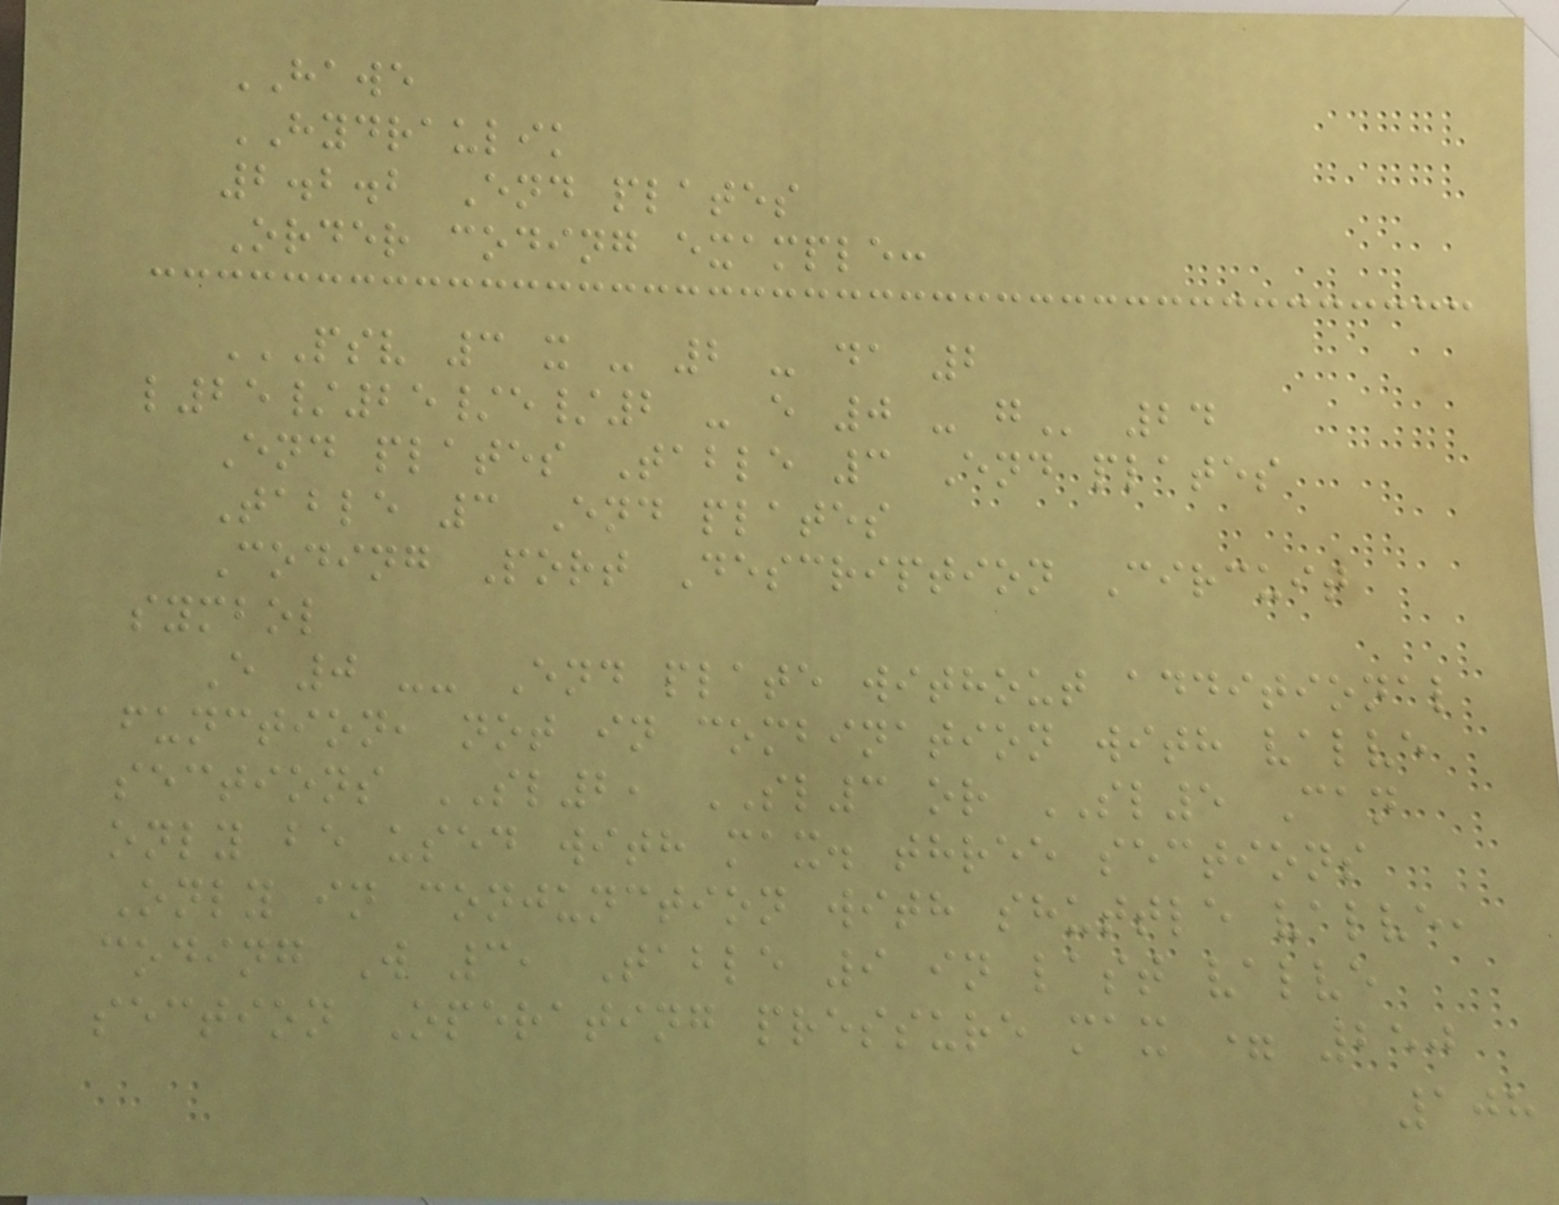HAWE
HYDRAULIK
2.2.2 End plates
Order coding example:
PSV 3 X - 2 - DA 2
L25/25/E/2 - E 0 - G 24
End plates Table 3 End plates
Table 3 End plates
Coding Port Description Circuit
symbol
E 0 -- End plate without additional
function, not in combination with valve
sections SL2, SL3 or SL5 Can
only be used with max. three sections
Only in conjunction with shuttle valve,
coding W 3, Table 9 in last valve
section Operating pressure max = 250
108
